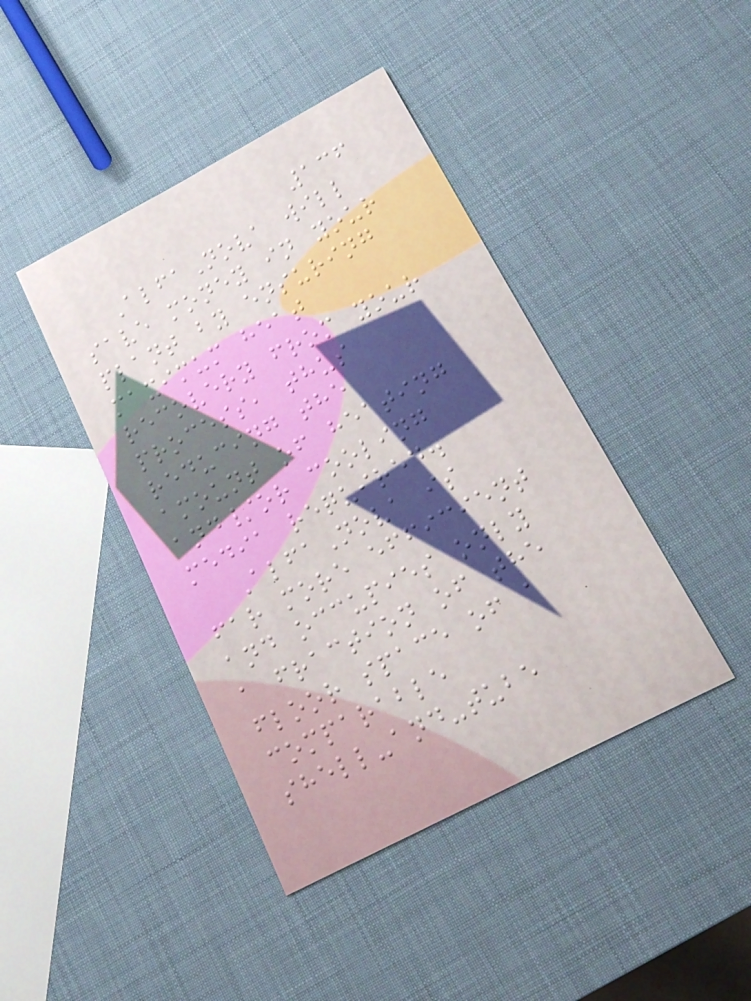136
AlfaNova will
save money in your
plant by ensuring
maximum heat
recovery from your
process, thus
reducing the
amount of heating
and/or cooling
media required.
AlfaNova is
far more efficient
and occupies only
a fraction of the
floor space of a
comparable
shell-and-tube
